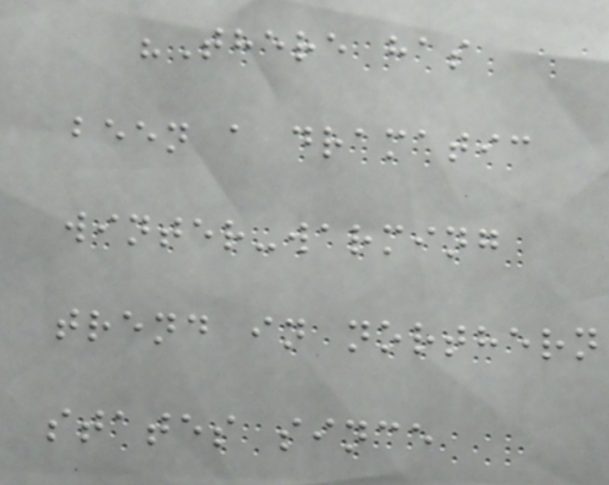"There has
been a dramatic
winter-warming
trend in northern
states since
